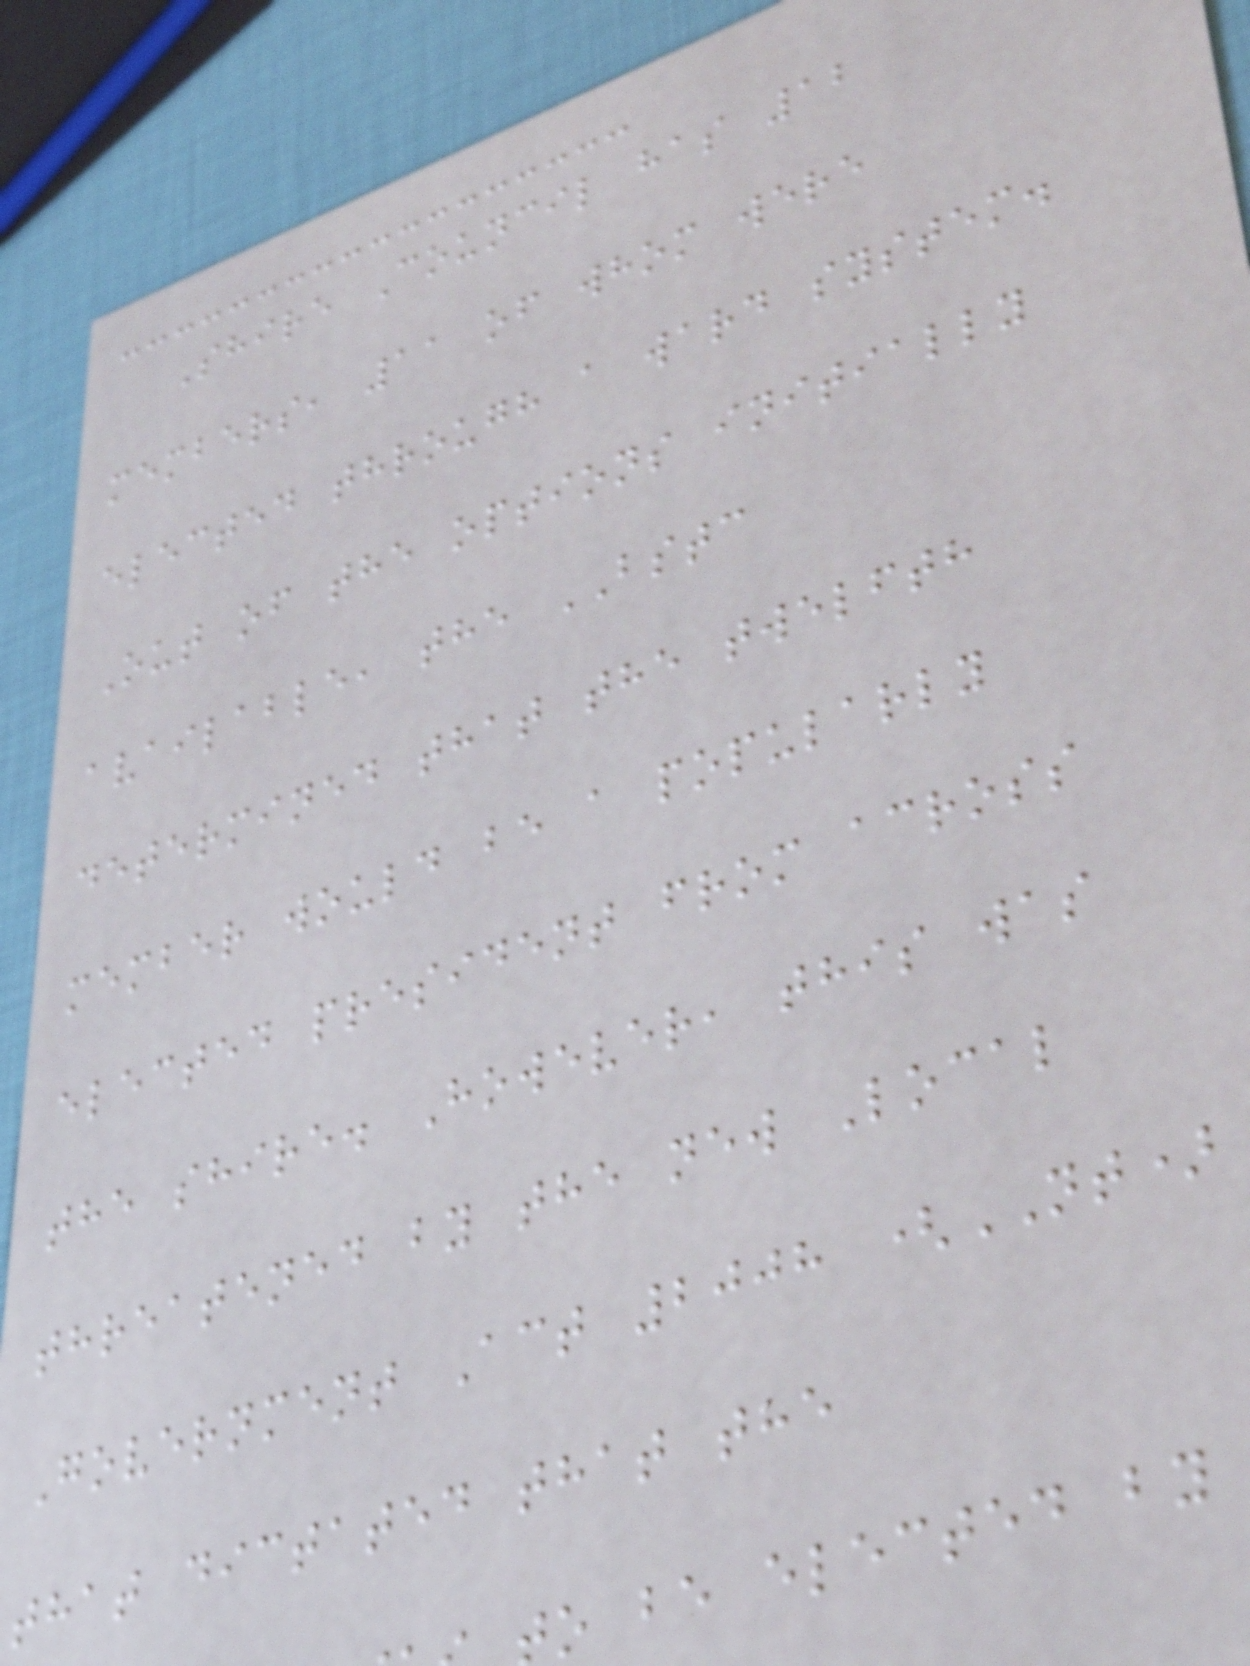Shire Council has 12
members, 11 of whom were
elected through a ward system.
Out of the options initially
available, the BSTC
determined that the twelfth
member would be a popularly
elected president from across
the shire. However, this was
threatened by the new Local
Government Act 2008 (NT)
that dictated that the
o be elected by
